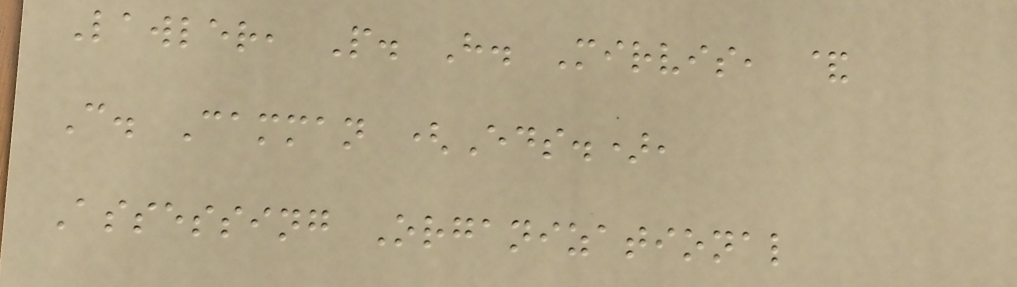Lawler, P. H. Mirvis, &
C. Camman (Eds.),
Assessing Organizational
